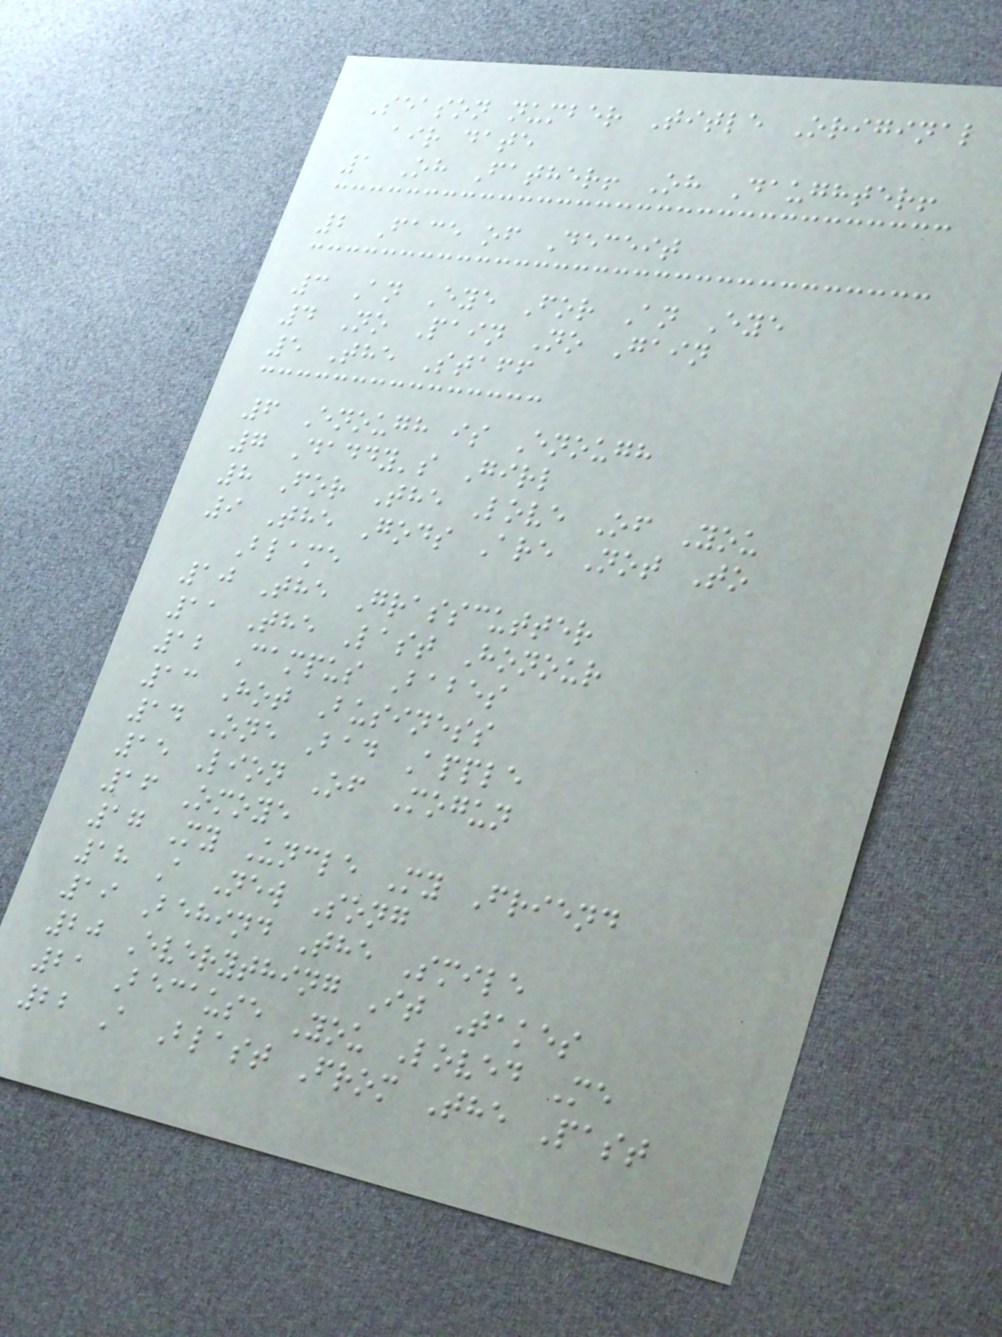Season number Title Original
air date
1 Oh Father! Oh Daughter!
2 Face of Deceit
3 An Eye For An Eye
4 No Pain No Gain
5 The Staff
6 Enough is Enough
7 Daddy's Girl
8 For The Love Of You
9 The Gods Are Not To
Blame
10 The Grasscutter
11 The Last Honour
12 Campus Babes
13 Hot Business
14 One Bad Apple
15 Lion Of Mogun
16 Omoye
17 My Uncle My Friend
18 A New Song
19 Behind The Smile
20 Everything It Takes
21 Because You Loved Me
22 A Blast From The Past
